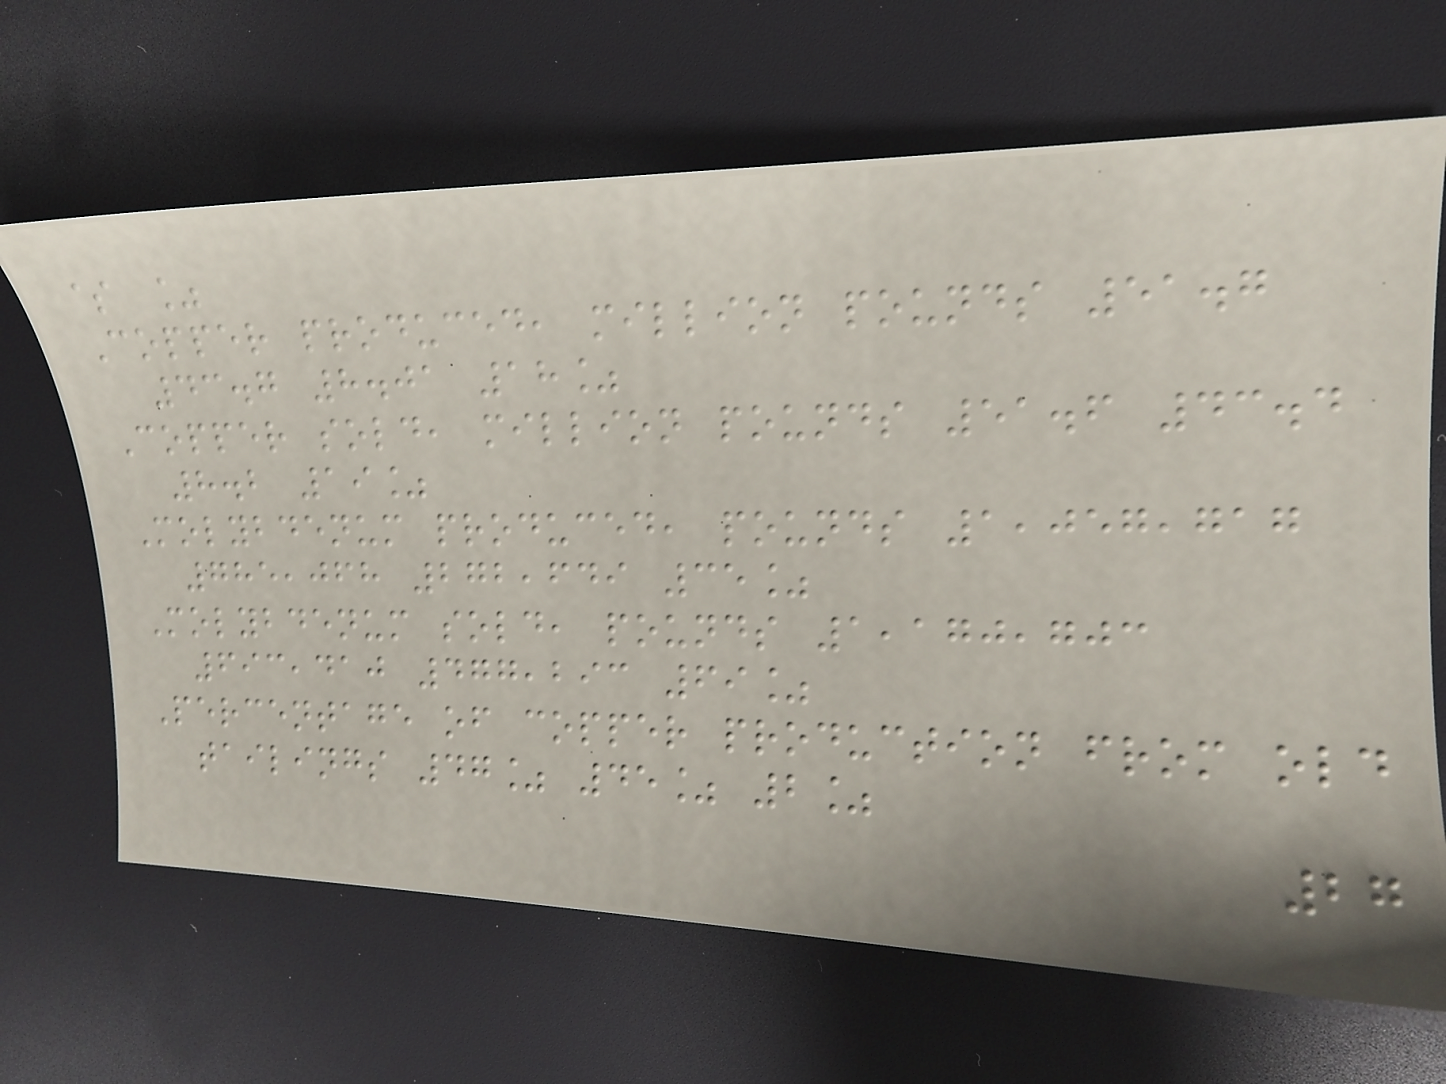$ %
Copper produced, million pounds 51.7
43.7 8.01 18%
Copper sold, million pounds 51.6 43.4
8.2 19%
Molybdenum produced, pounds 1,057,717
785,068 272,649 35%
Molybdenum sold, pounds 1,170,703
693,410 477,293 69%
Percentage of copper production from old
tailings 47% 45% 2%
27
